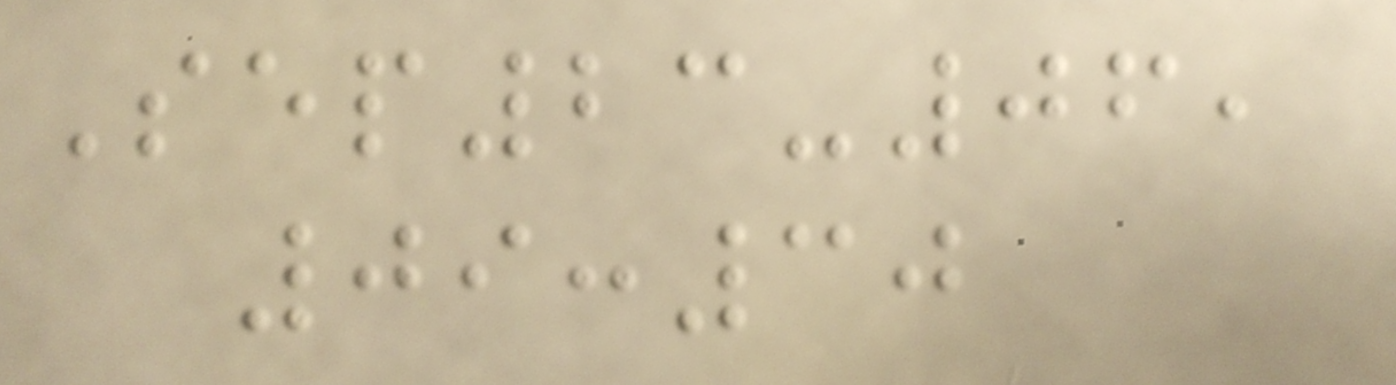Sep23-06,
09:30
